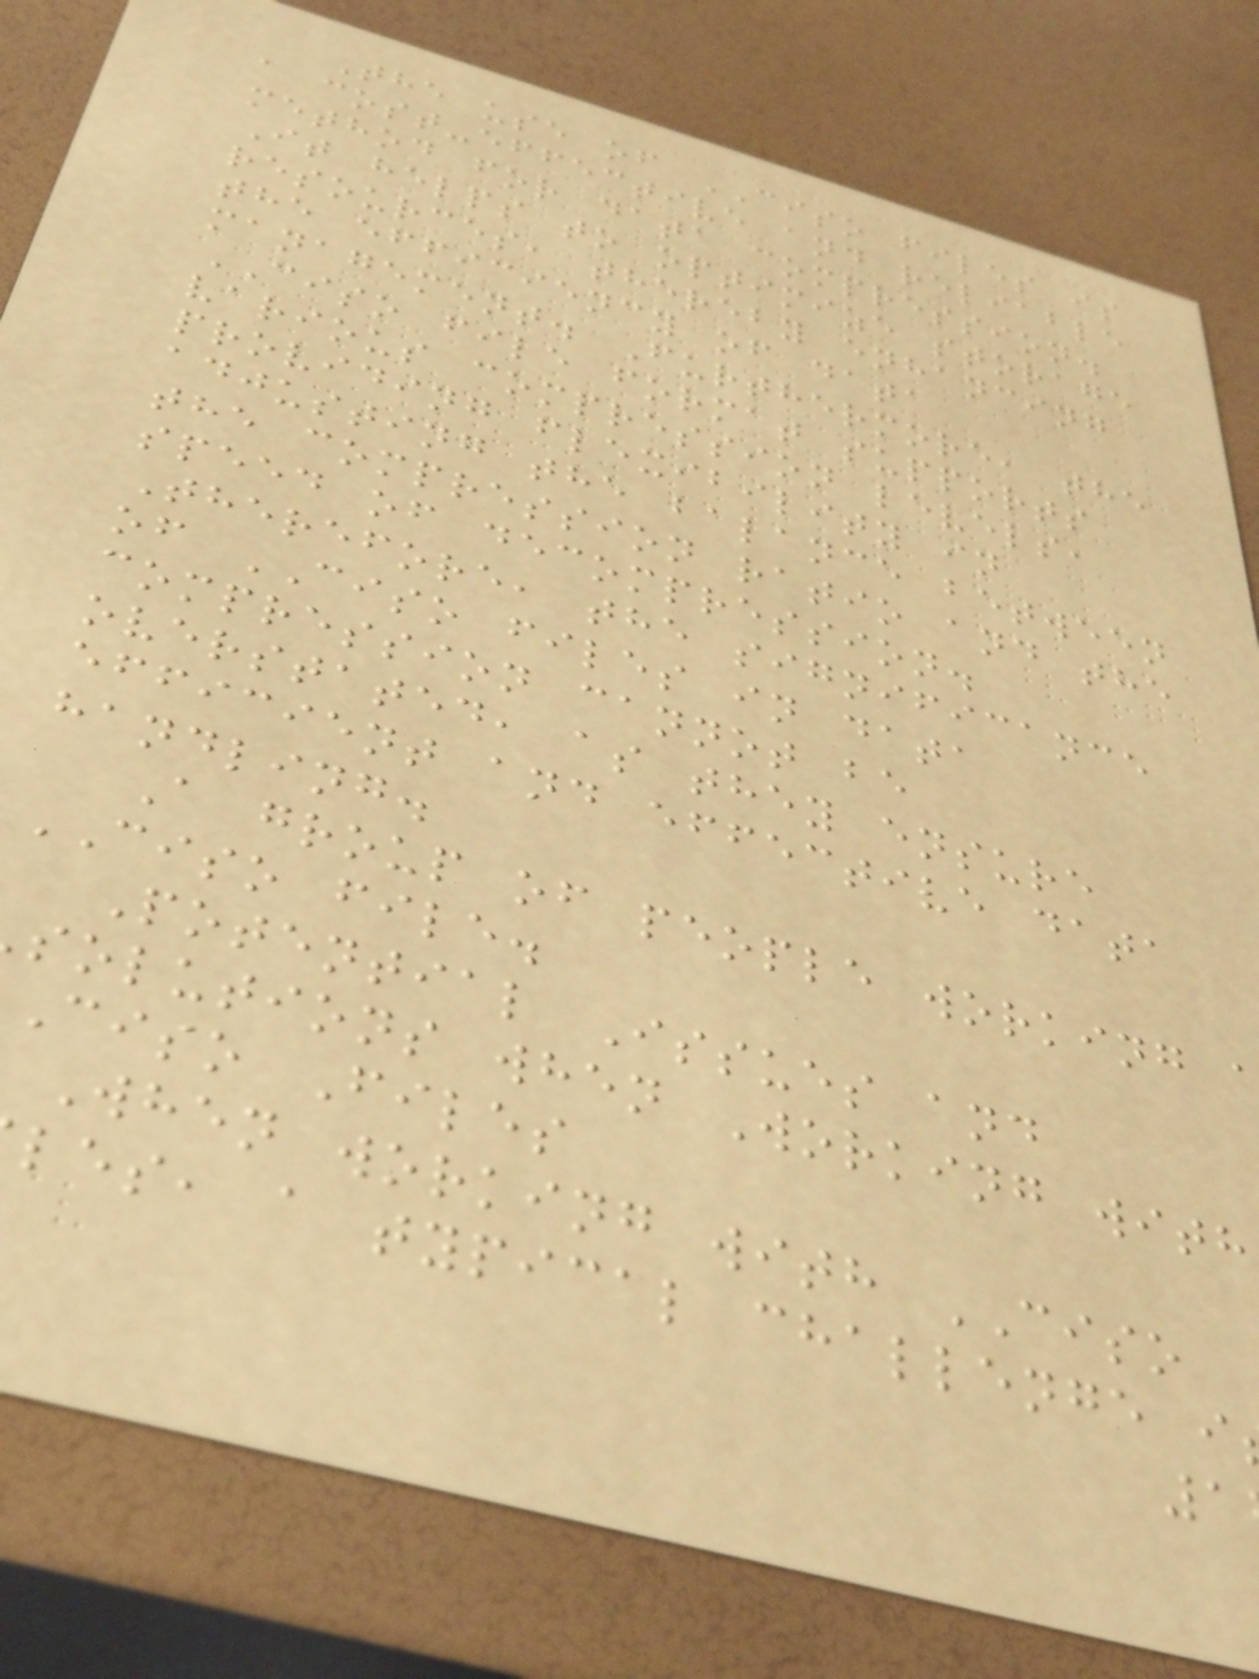The use of CISO files is
a cost-effective and reliable
method for data compression.
It helps to optimize storage
resources, thereby enhancing
the efficiency of data
management. Furthermore, the
CISO file format supports
various compression levels,
providing flexibility in
adjusting the balance between
the compression ratio and the
speed of decompression.
Therefore, the significance
of CISO files in data
compression cannot be
overstated, as they ensure
efficient and effective data
handling.
A group of people working
CISO file.
Potential Issues and
solutions when Working with
ciso Files
When working with CISO
les, a typical challenge i
